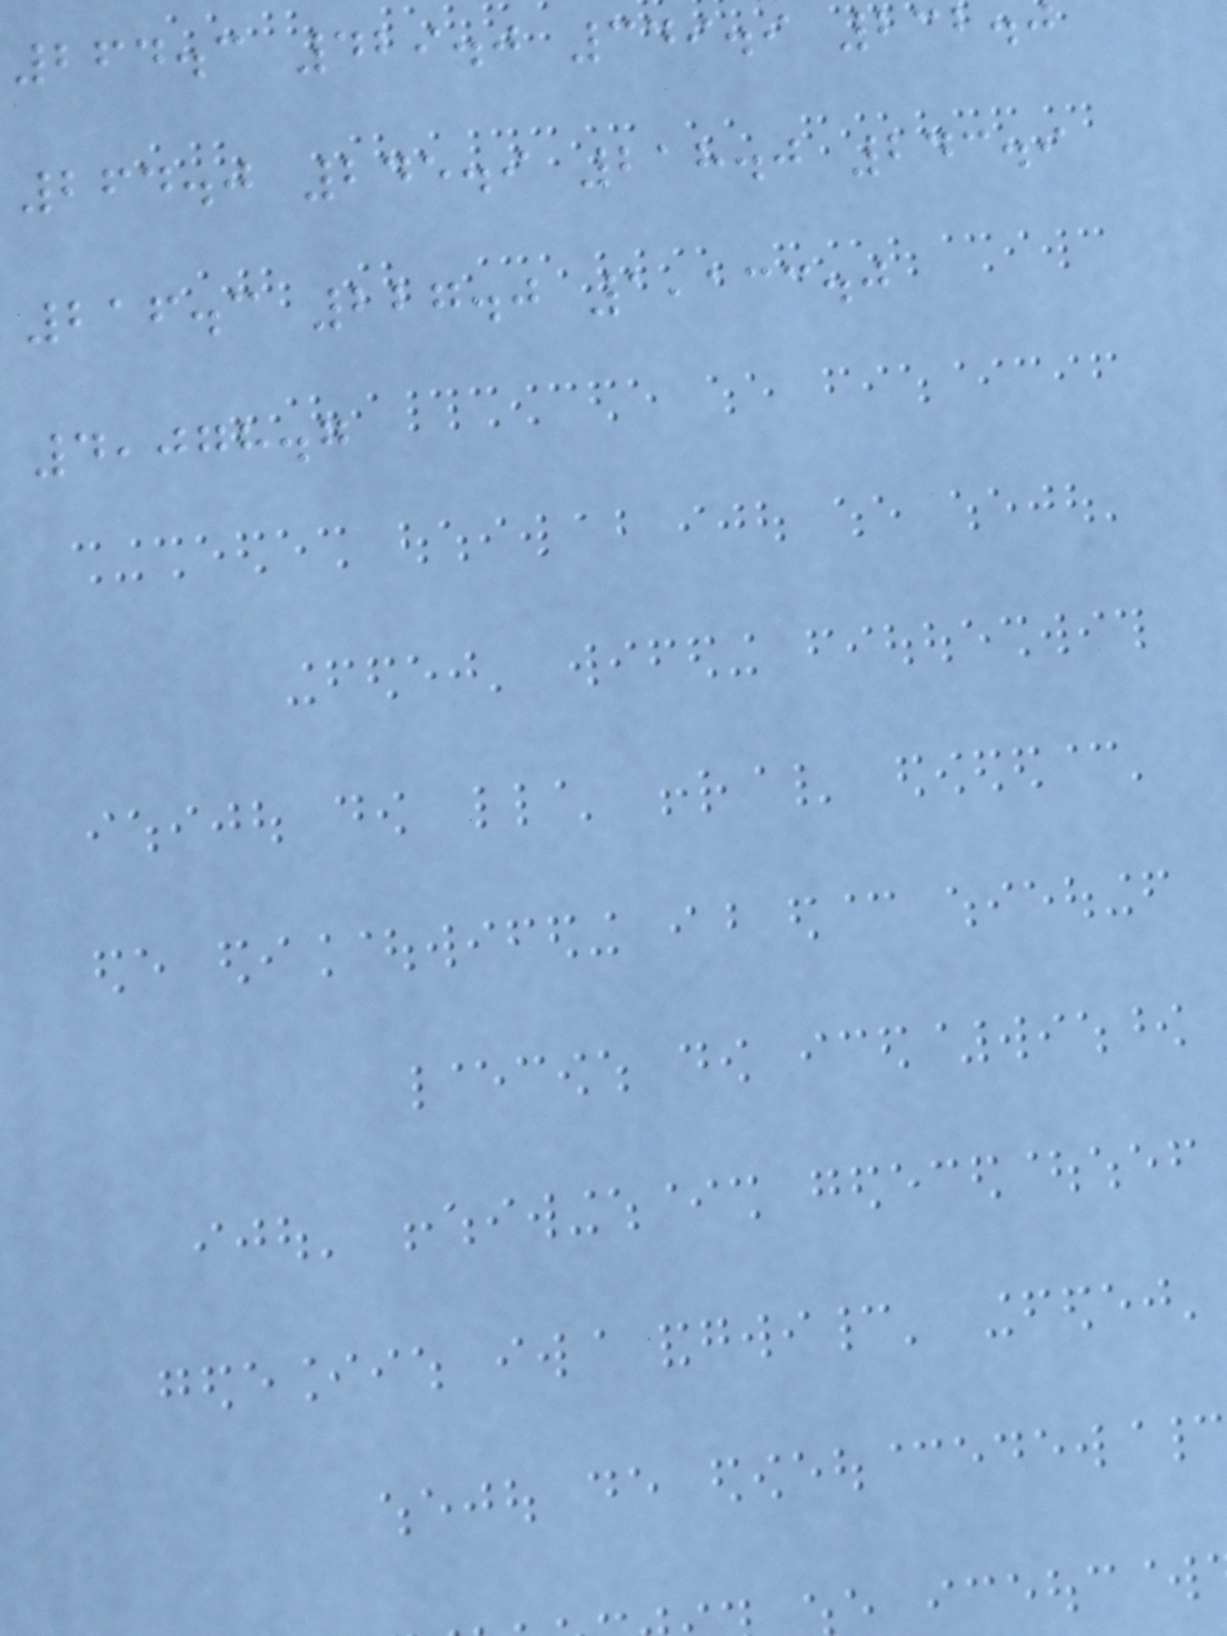264.3 429.0 349.9 232.0
264.0 245.9 218.0 243.9
216.3 227.0 1,133.0
4,078.7
